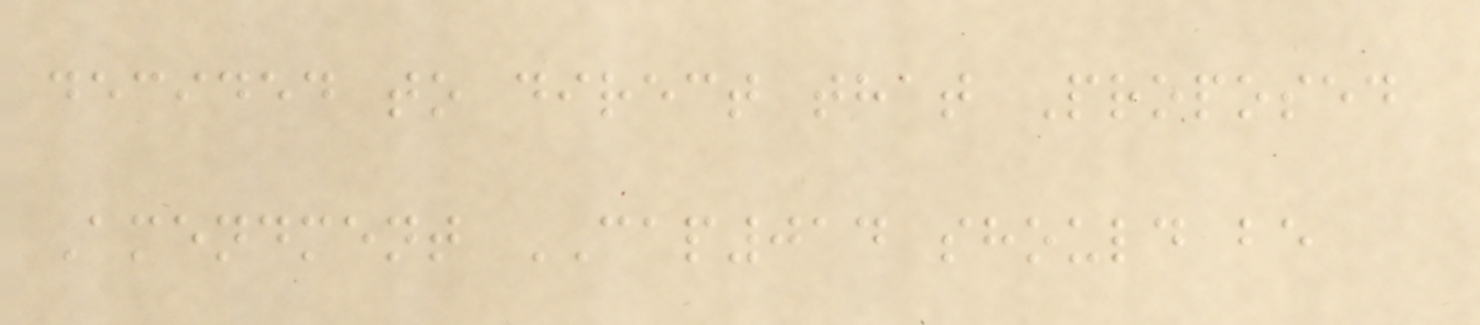decided to direct that Proposed
Amendment CAP014 should be
